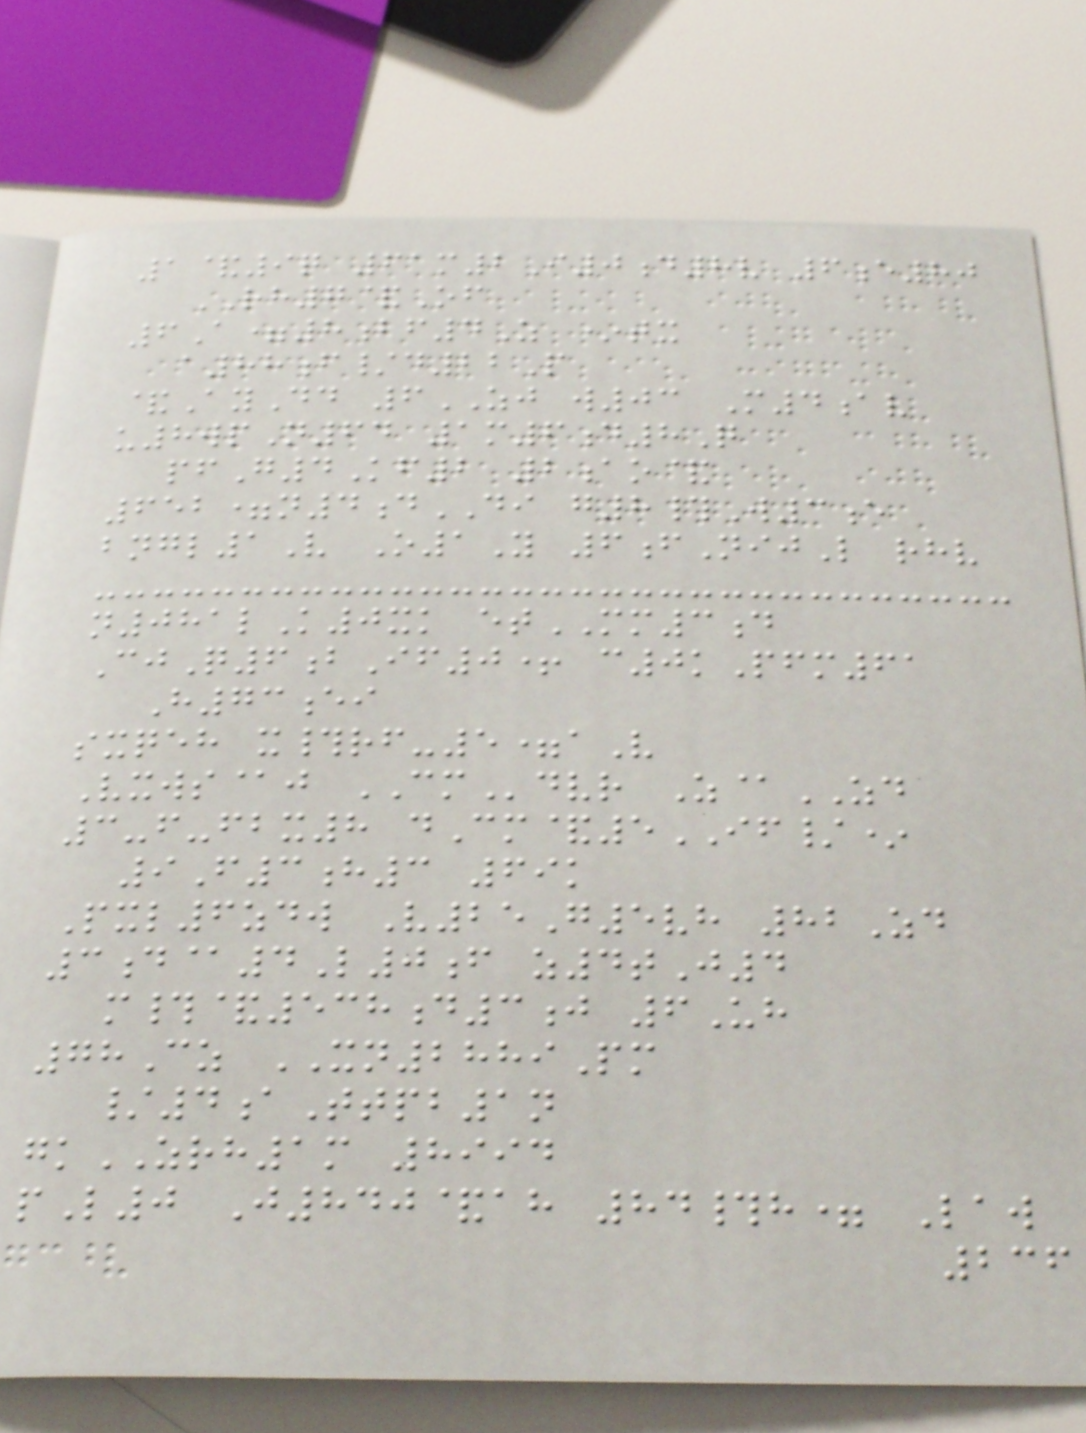1&9q 61m2I0d8v 6e80
RH7&Of
6A=8bf4Z *tx
a88f/d22P
&AyDd 6ZJ w03 M4av
u8wpN64 1m6d8Q
pfG4Kf2 2ao&
652=n4dDI g8#W3e
bngl1V O1Y 6fNijL rhv
n081lK0xk etMM3d
CjQ6bIf0+ c0kPfm61
H73ei
sxqeh x#rf-5=aV
Vxws@j CMdvr Z@ZD
3-f-fbx8 dCm&5IF/*
9F3h3 69k
Pxl6zdw V25G5vh 82Zd
3d@4L0f z4tJ4
m#&538d3j 6Uh
78Cz XN2889Pm
/4aTtpb1n
gkZRH1m 8994
pL0 J840&ah 84#h= Law
236
